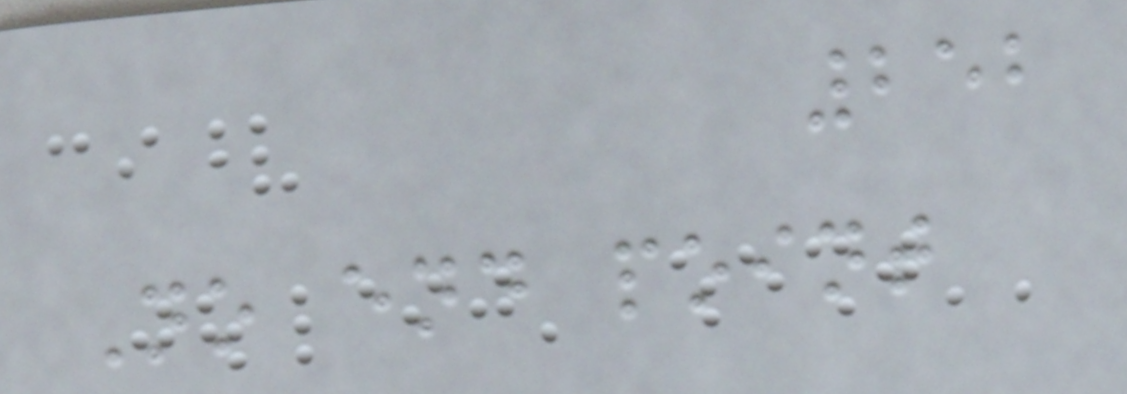252
No end point
